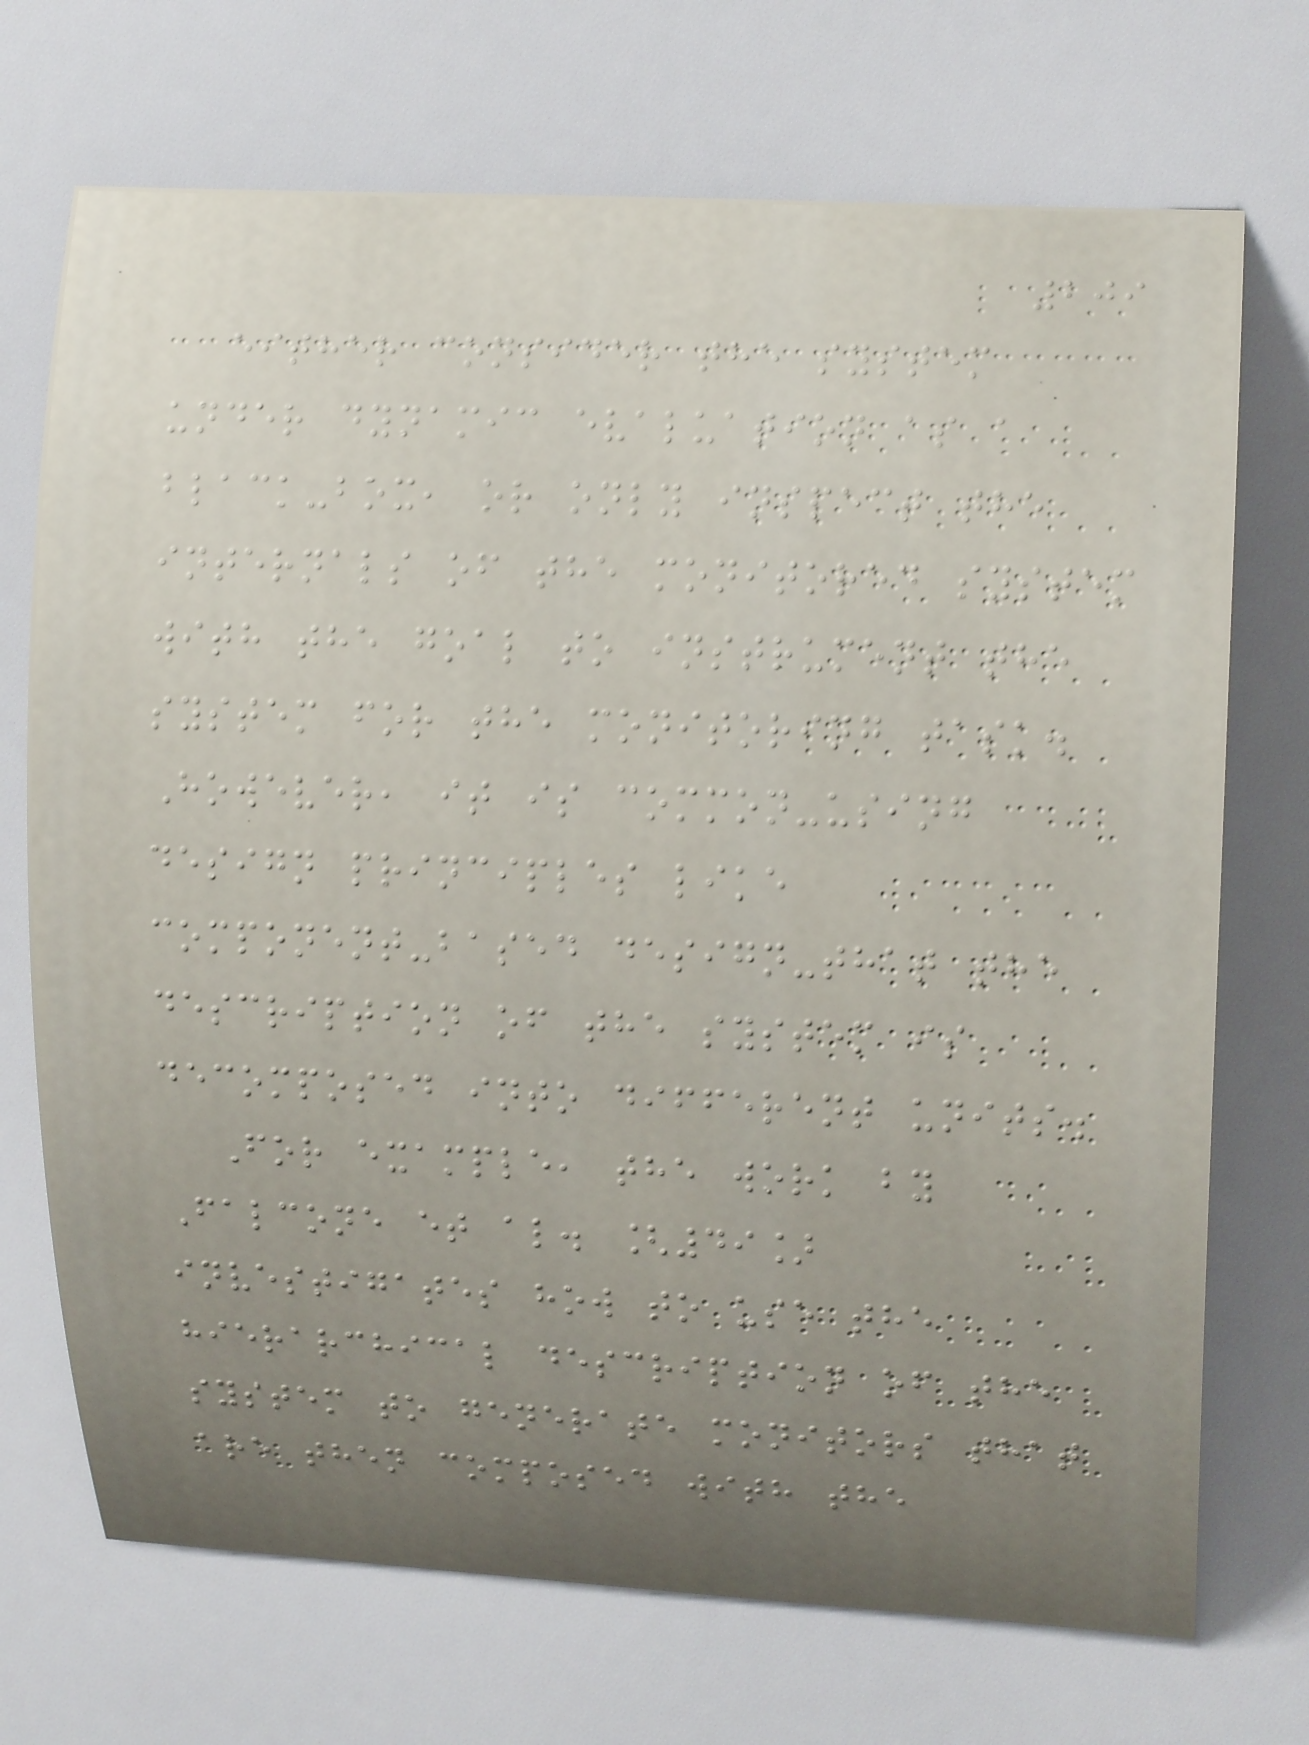209
either consider the system
under dynamic evaluation as a
black-box, or only inspect the
internals of the monitored system
with the goal to instrument the
system for the monitoring task.
However, it is common-using
design principles like
component-based design-that the
description of the system is
decomposed into different units.
For example, the work by
Falcone et al. [49]
investigates how to use the
hierarchical description of the
system to generate monitors that
are then composed with the
